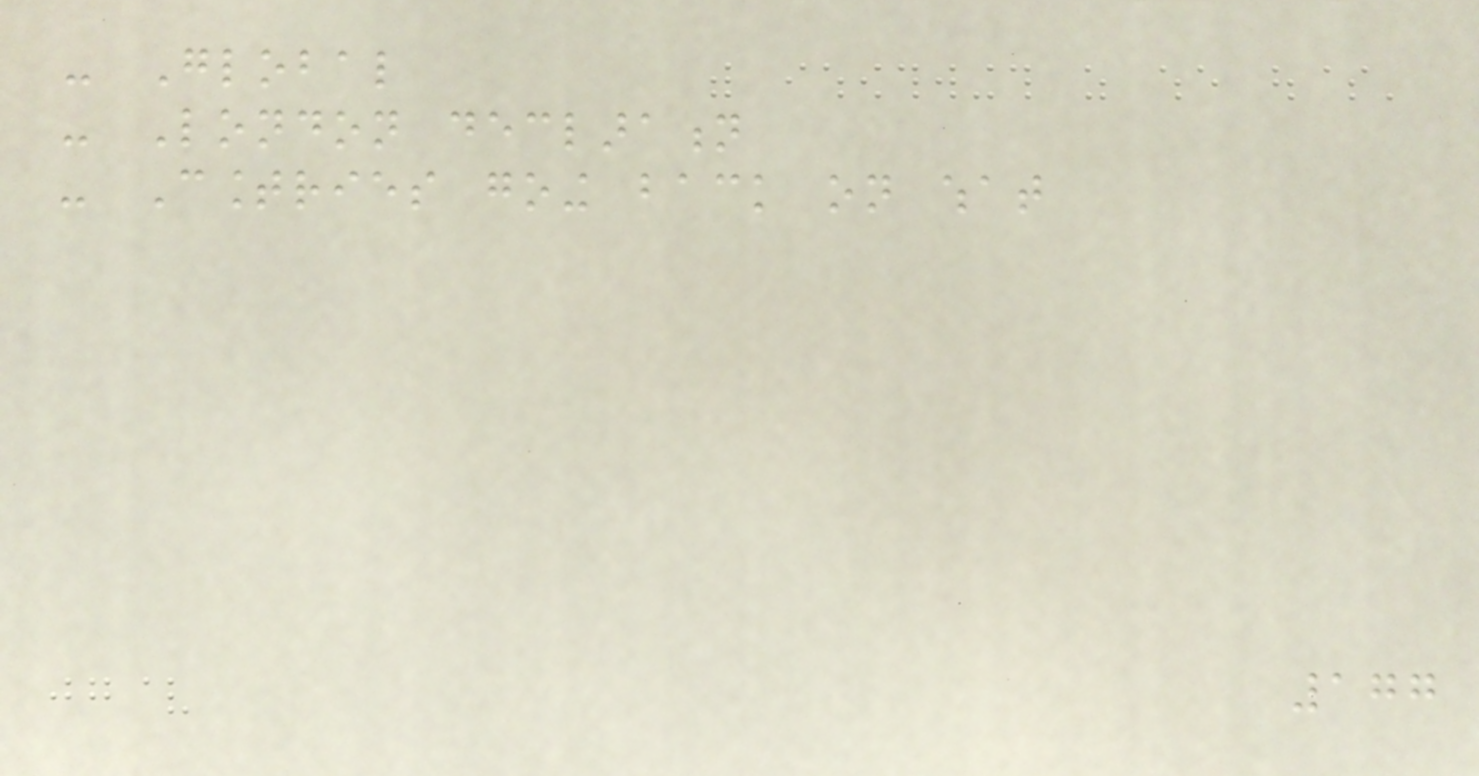- Global
- London declaration
- Countries going back on what
177
